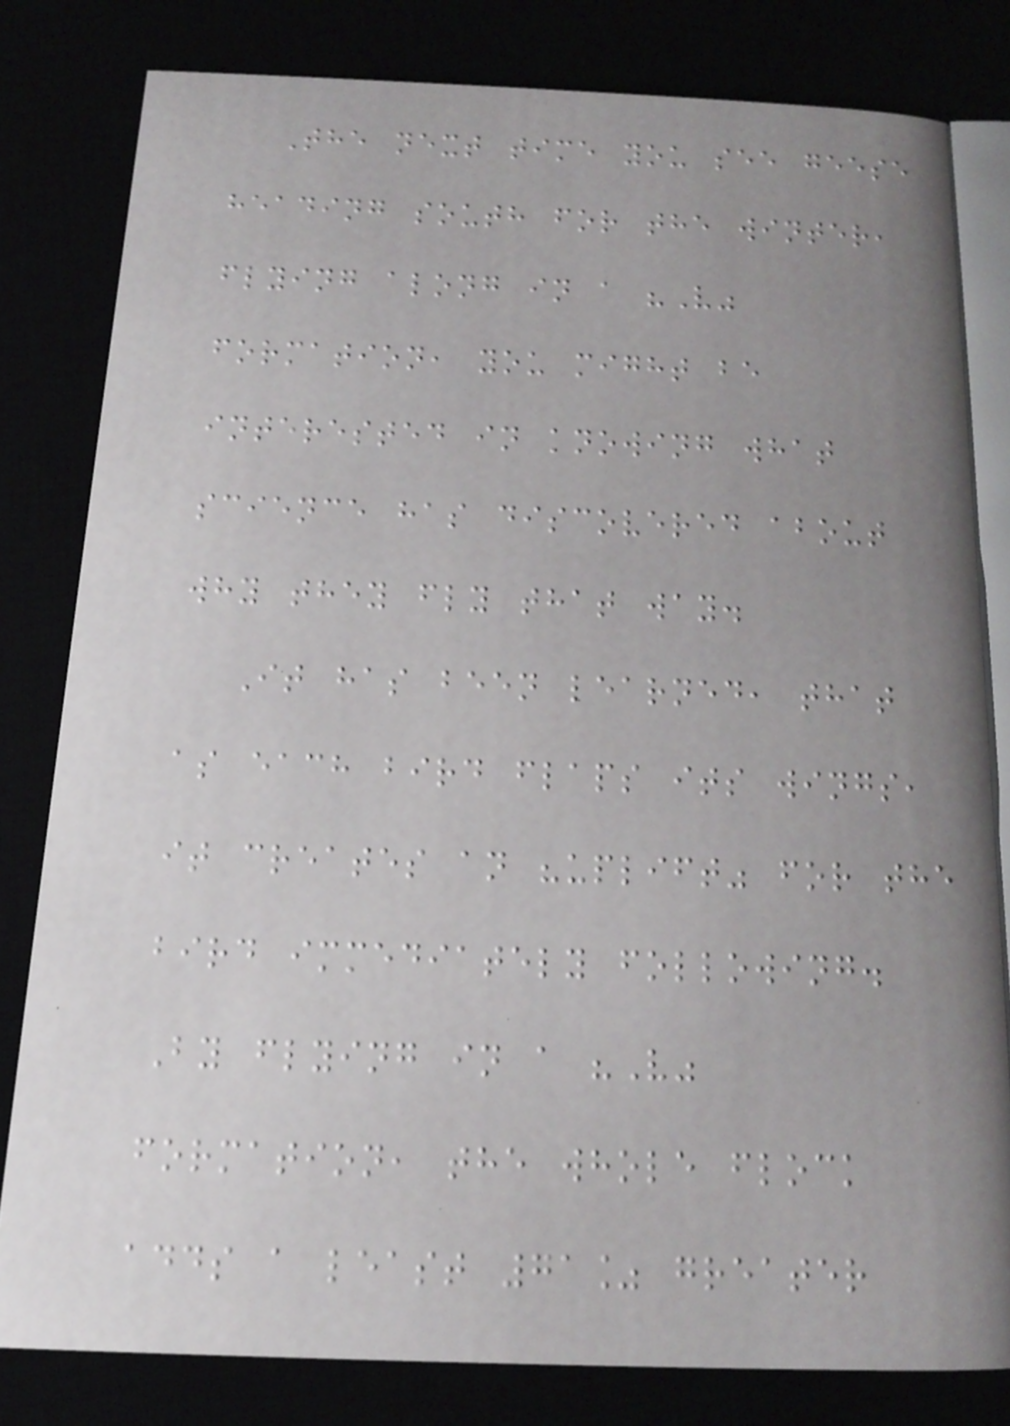The next time you see geese
heading south for the winter,
flying along in a "V"
formation, you might be
interested in knowing what
science has discovered about
why they fly that way.
It has been learned, that
as each bird flaps its wings,
it creates an "uplift" for the
bird immediately following.
By flying in a "V"
formation, the whole flock
adds a least 71% greater
